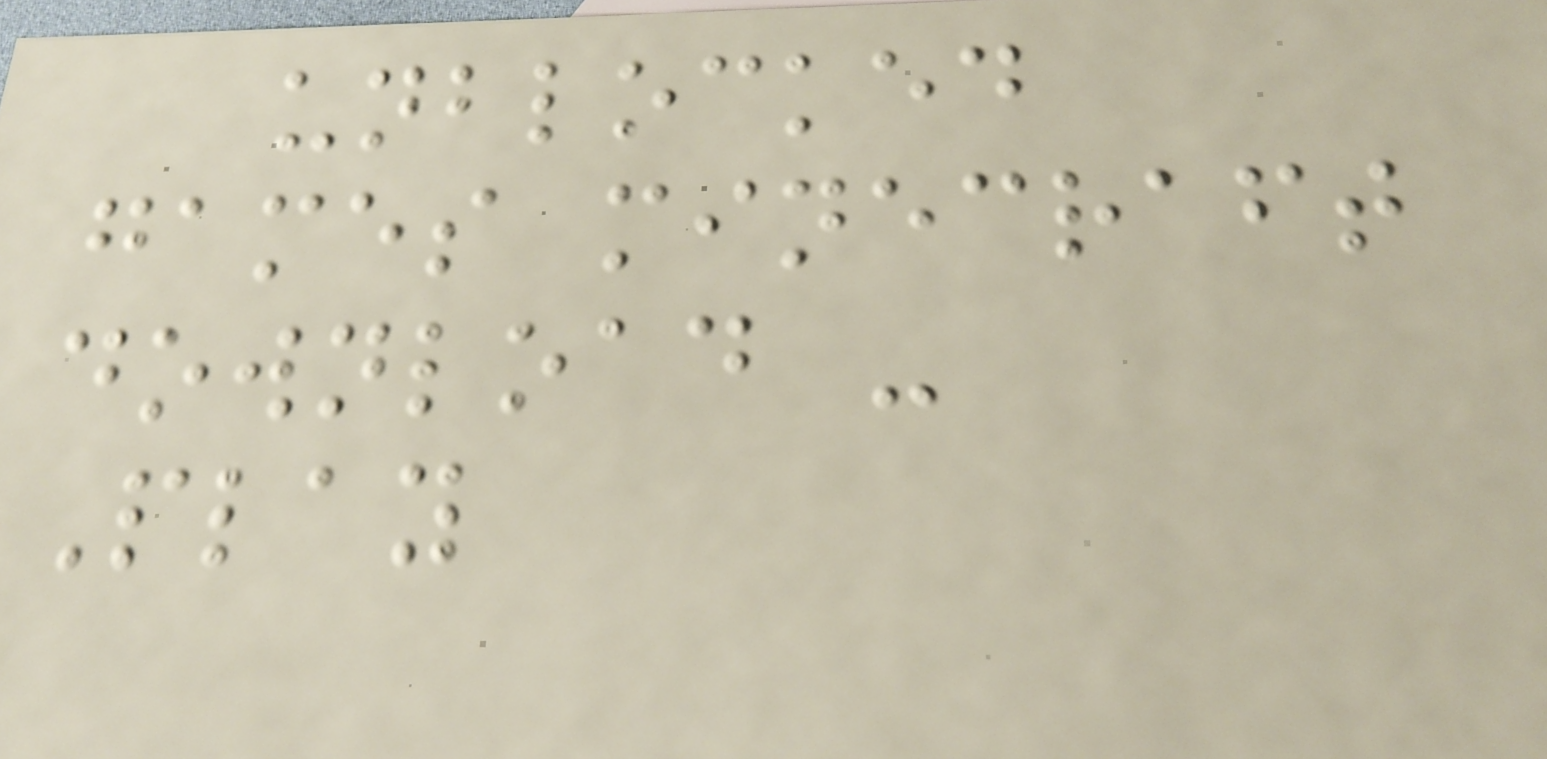unblocked
games minecraft
download -
Play
